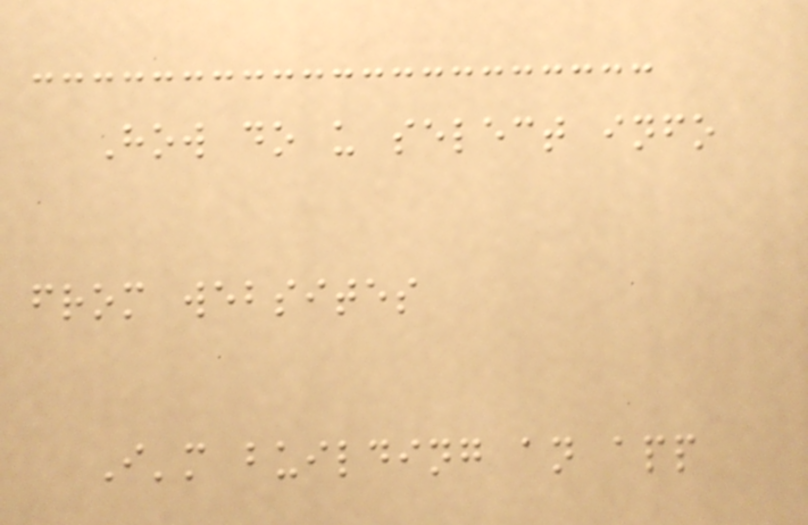How do u select info
from websites
I'm building an app
